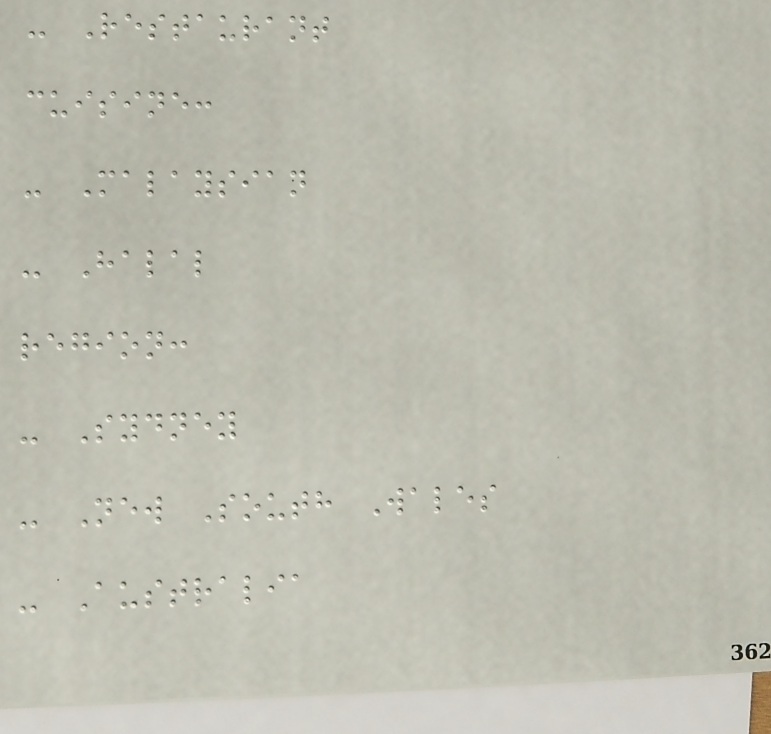- Restaurant
cuisine:
- Malaysian
- Halal
region:
- Sydney
- New South Wales
- Australia
